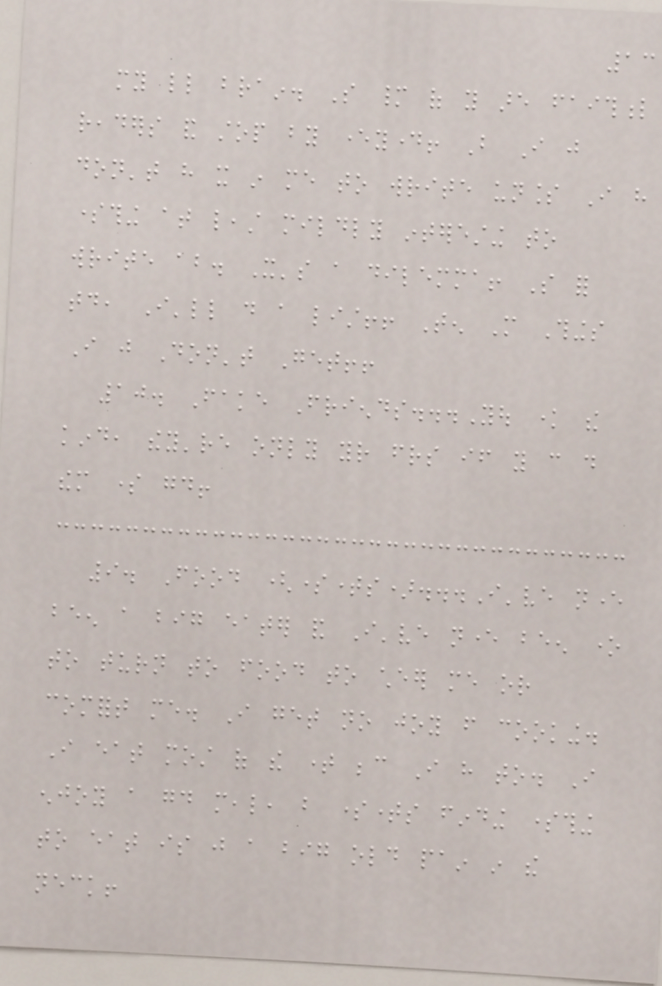13
my little brain. So many of you are faithful
readers and stop by everyday! But I just
don't have it in me to write unless I have
something at least mildly interesting to
write about. It's a dilemma! So for
today, I'll do a list!! Ten More Things
I just Don't Get!!
10. Fake Friends...You know the
kind, they're only your friends if you can do
them some good!
9. Food (sometimes)...I've never
been a big eater and I've never been one
to turn to food to cheer me or
comfort me. I get no joy from cooking.
I eat most of the time because I have to. I
enjoy a good meal, but sometimes finding something
to eat is just a big old pain in the
neck!
